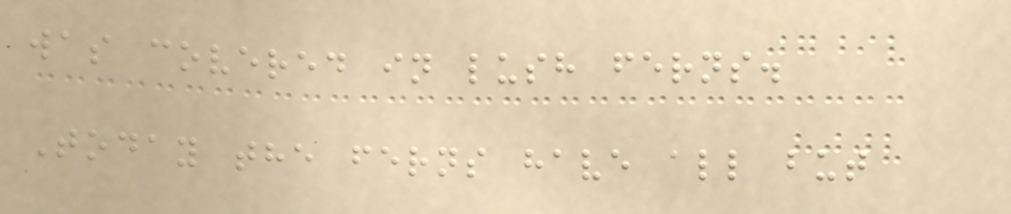was covered in lush ferns.
Today the ferns have all but
